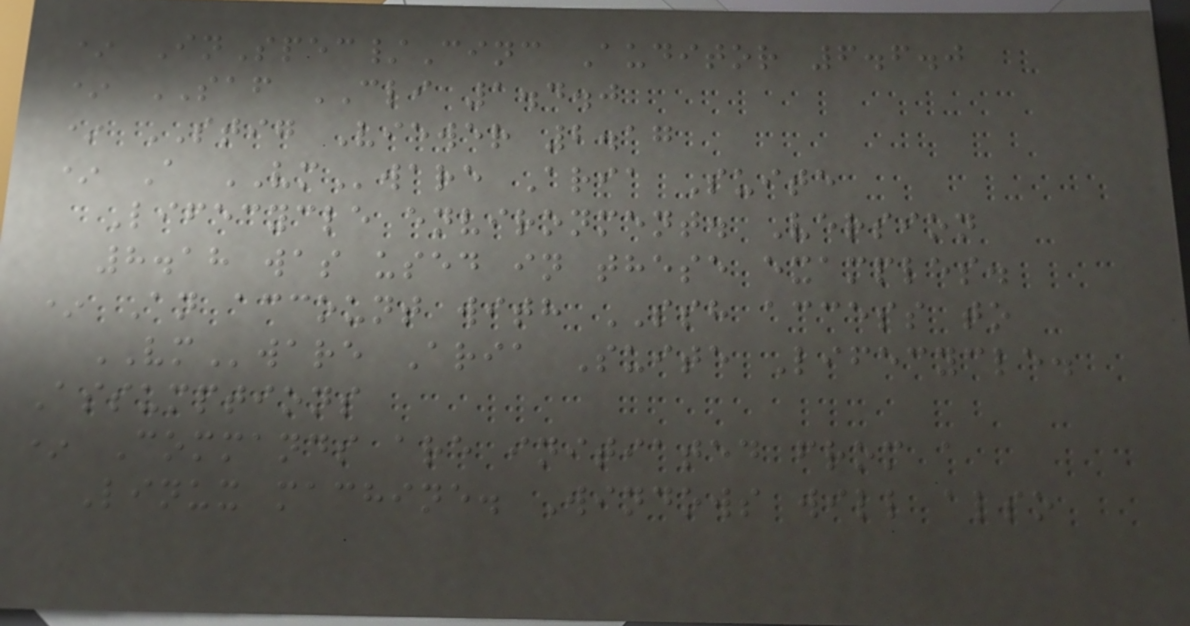* InSpec/Cinc Auditor 6.6.0
* SAF CLI 1.4.0
* STIG Viewer 2.17
* A VMware Aria Suite
Lifecycle environment. Version
8.18 was used in these examples.
* An account with SSH access to
VMware Aria Suite Lifecycle.
Assumptions
* Commands are initiated from a
Linux machine. Windows will also
